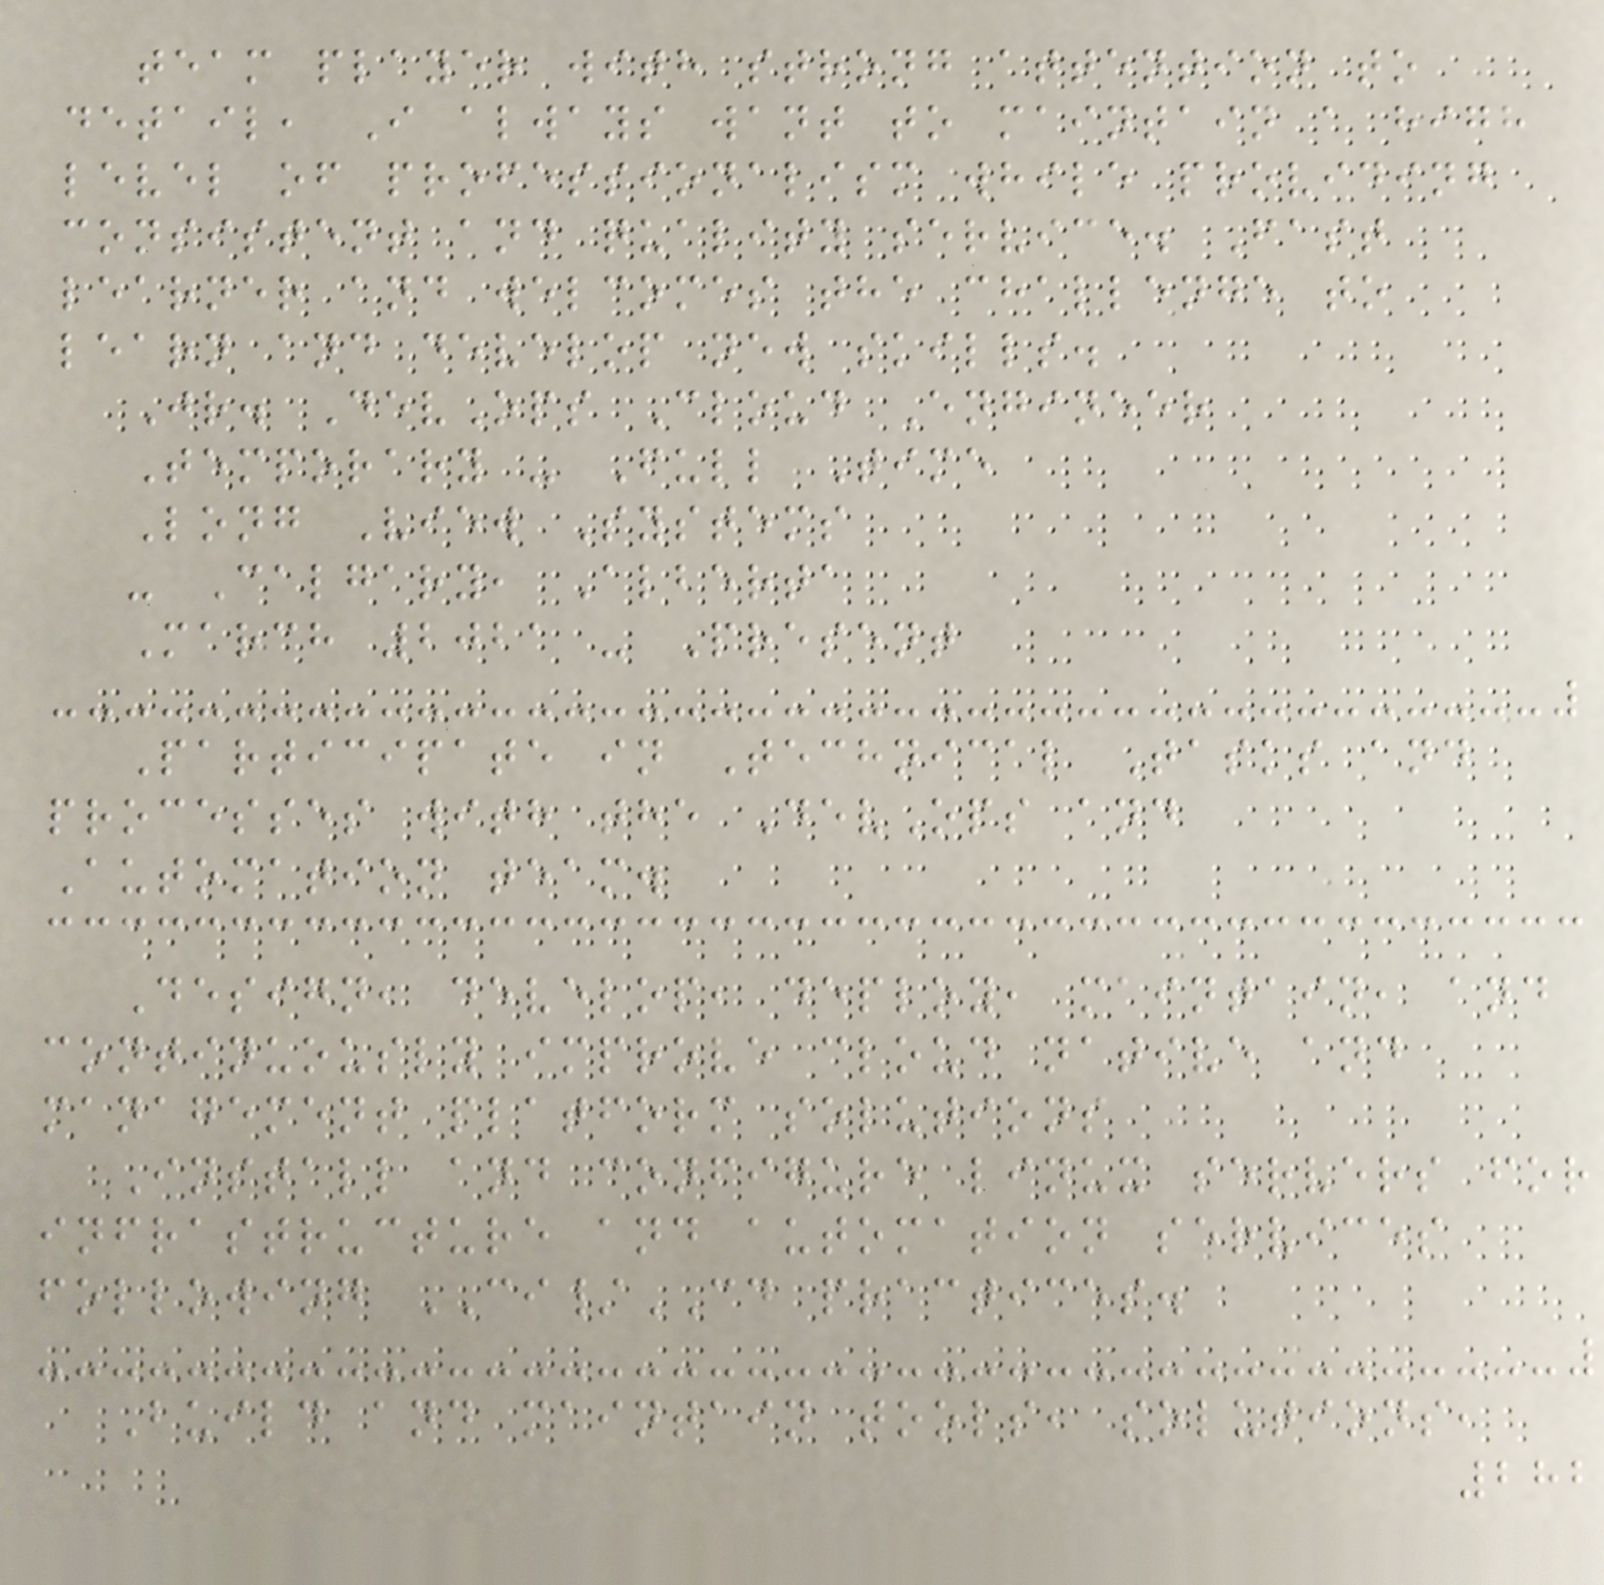team player with strong attention to
detail, I always want to maintain a high
level of professionalism while providing
consistent and quality service. Fast
learner and welcomes the challenge to
learn and develop new skills.
Jr. DevOps Cloud Engineer
Temporary - Full Time
Long View Systems
- Calgary, Alberta
March 2021 - Present
Participate in Technical Tasks and
processes with the DevOps and
Automation team.
Design, develop, deploy, maintain, and
continuously improve cloud native and
management platform solutions
Install and configure linux servers for
infrastructure and automation services
following CI/CD practices.
Build and maintain tools, solutions,
282
